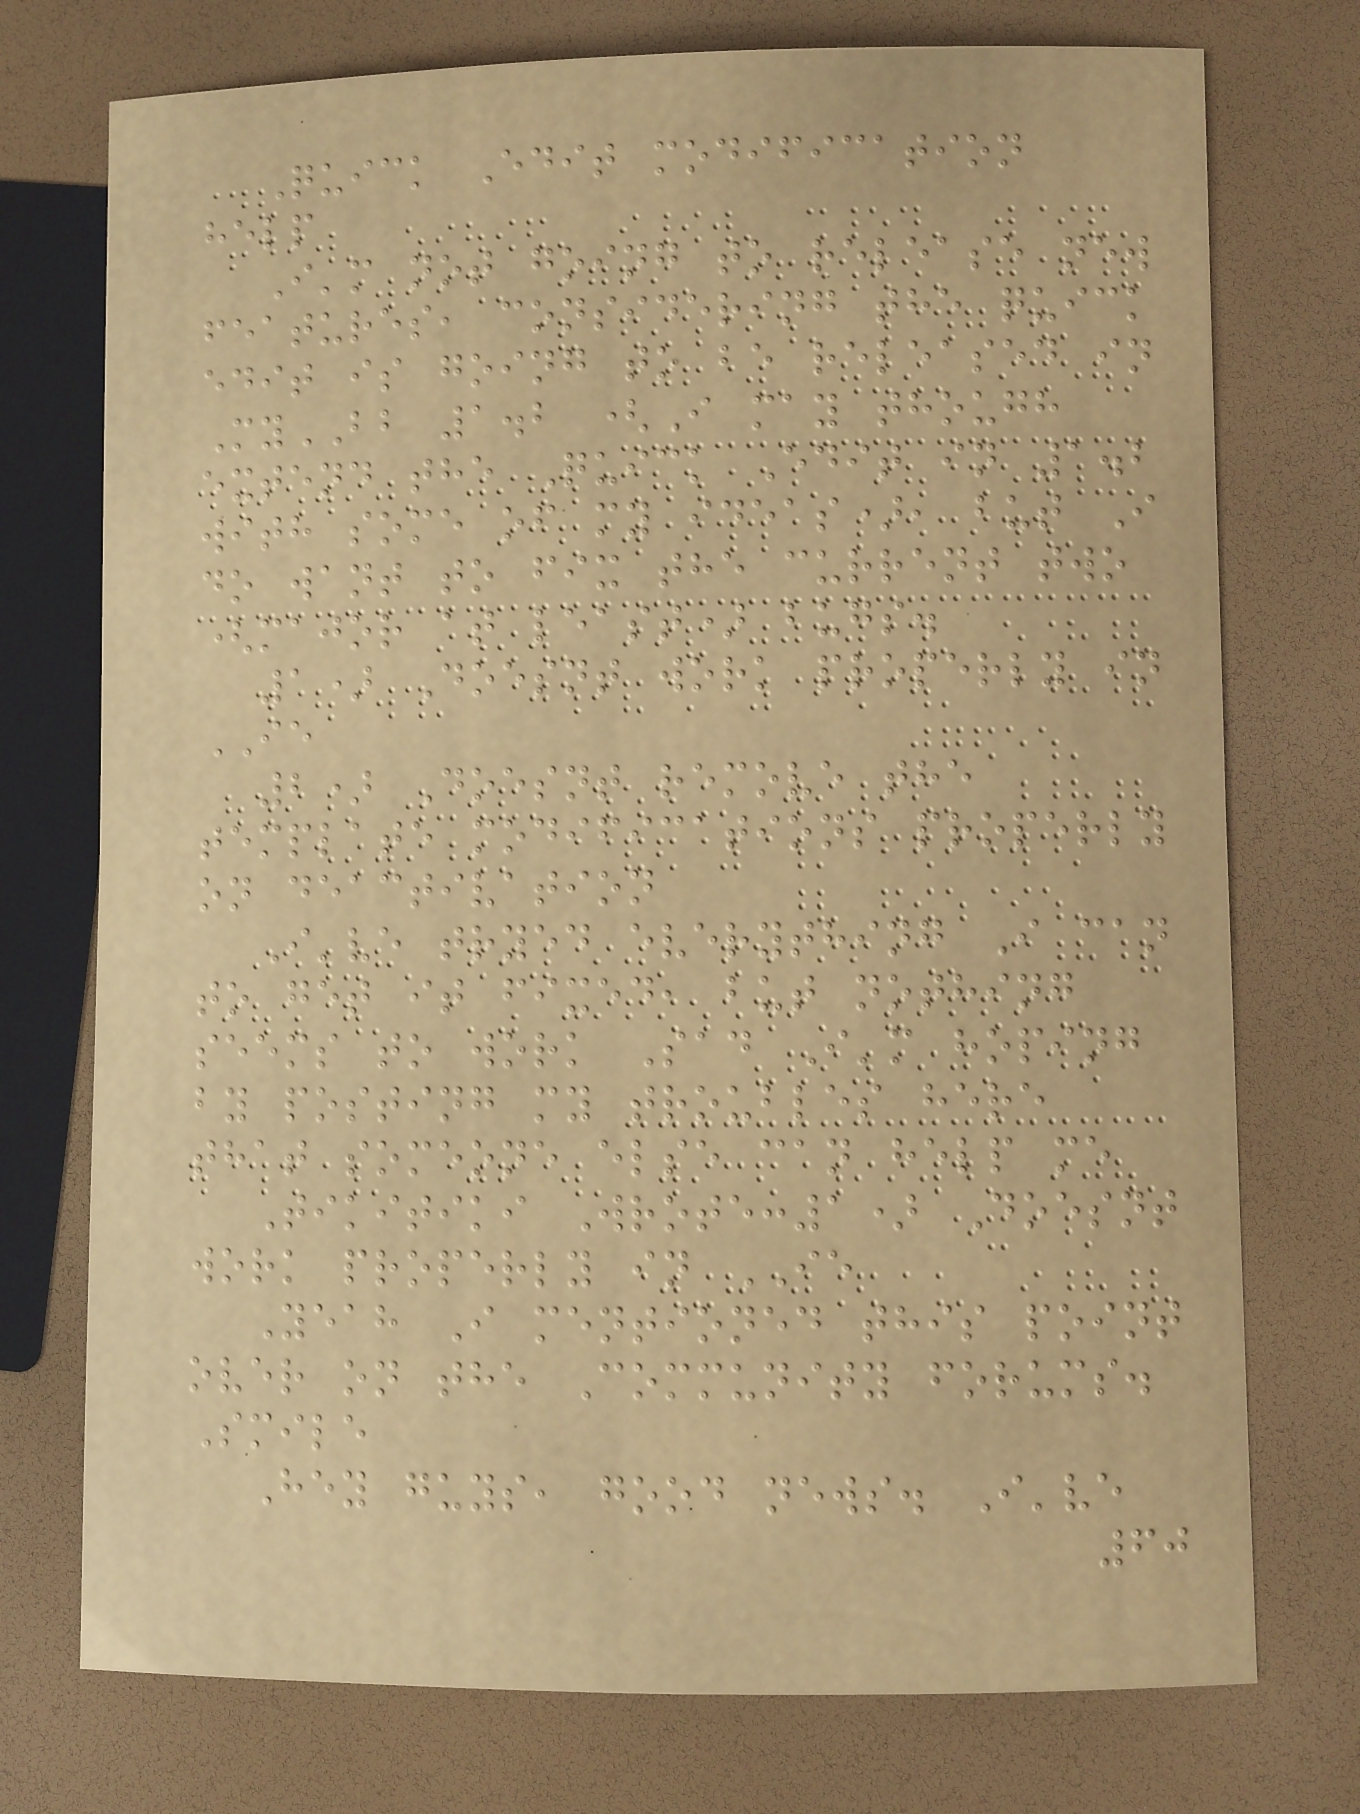Quick Edit modification
help
I'm not going to release new
features, considering the quick
edit is going to be released in
MyBB 1.2 (I may though
extend the Quick Edit in 1.2
with some of my ideas), but I
do want to fix the current two
(major at least) bugs.
1) Doesnt work properly in
IE
2) Doesnt remove the
template modifications properly
on deactivation
I've tryed everything I can
to get it fixed, but nothing
seems to work Sad I'm hoping
by posting my troubles here
that someone else can help me
Tikitiki Wrote:1) Doesnt
work properly in IE
Yeah I mentioned this point
over on the Community forums.
Smile
Hey guys, good news. I've
60
